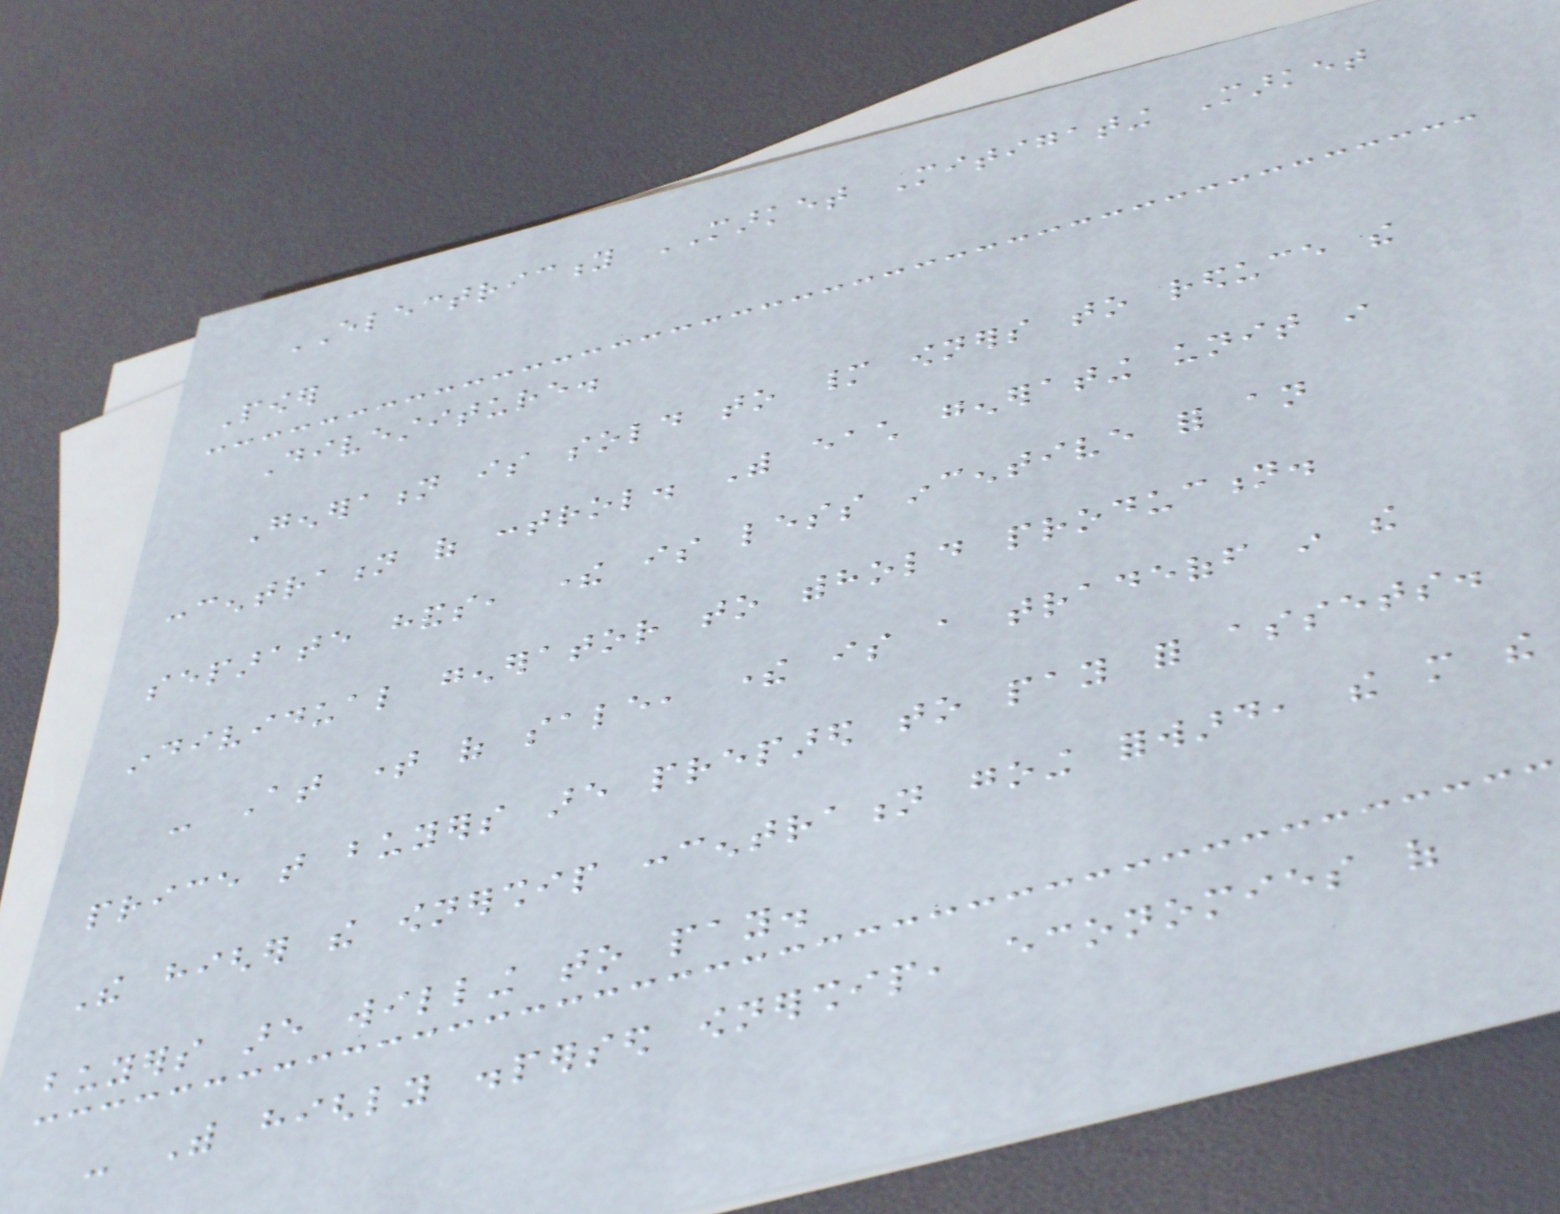ELECTRICITY MARKET Mitigating Market
Power
Divestiture.
Generation is sold to many owners to reduce the
concentration of control. With each generating unit in
separate hands, there is less incentive for an
individual generator to withhold production.
- At time of sale, there is a tradeoff in the
price that buyers are prepared to pay for assets.
The higher the ownership concentration going forward, the more the
buyers are willing to pay.
- With highly dispersed ownership, economies of
